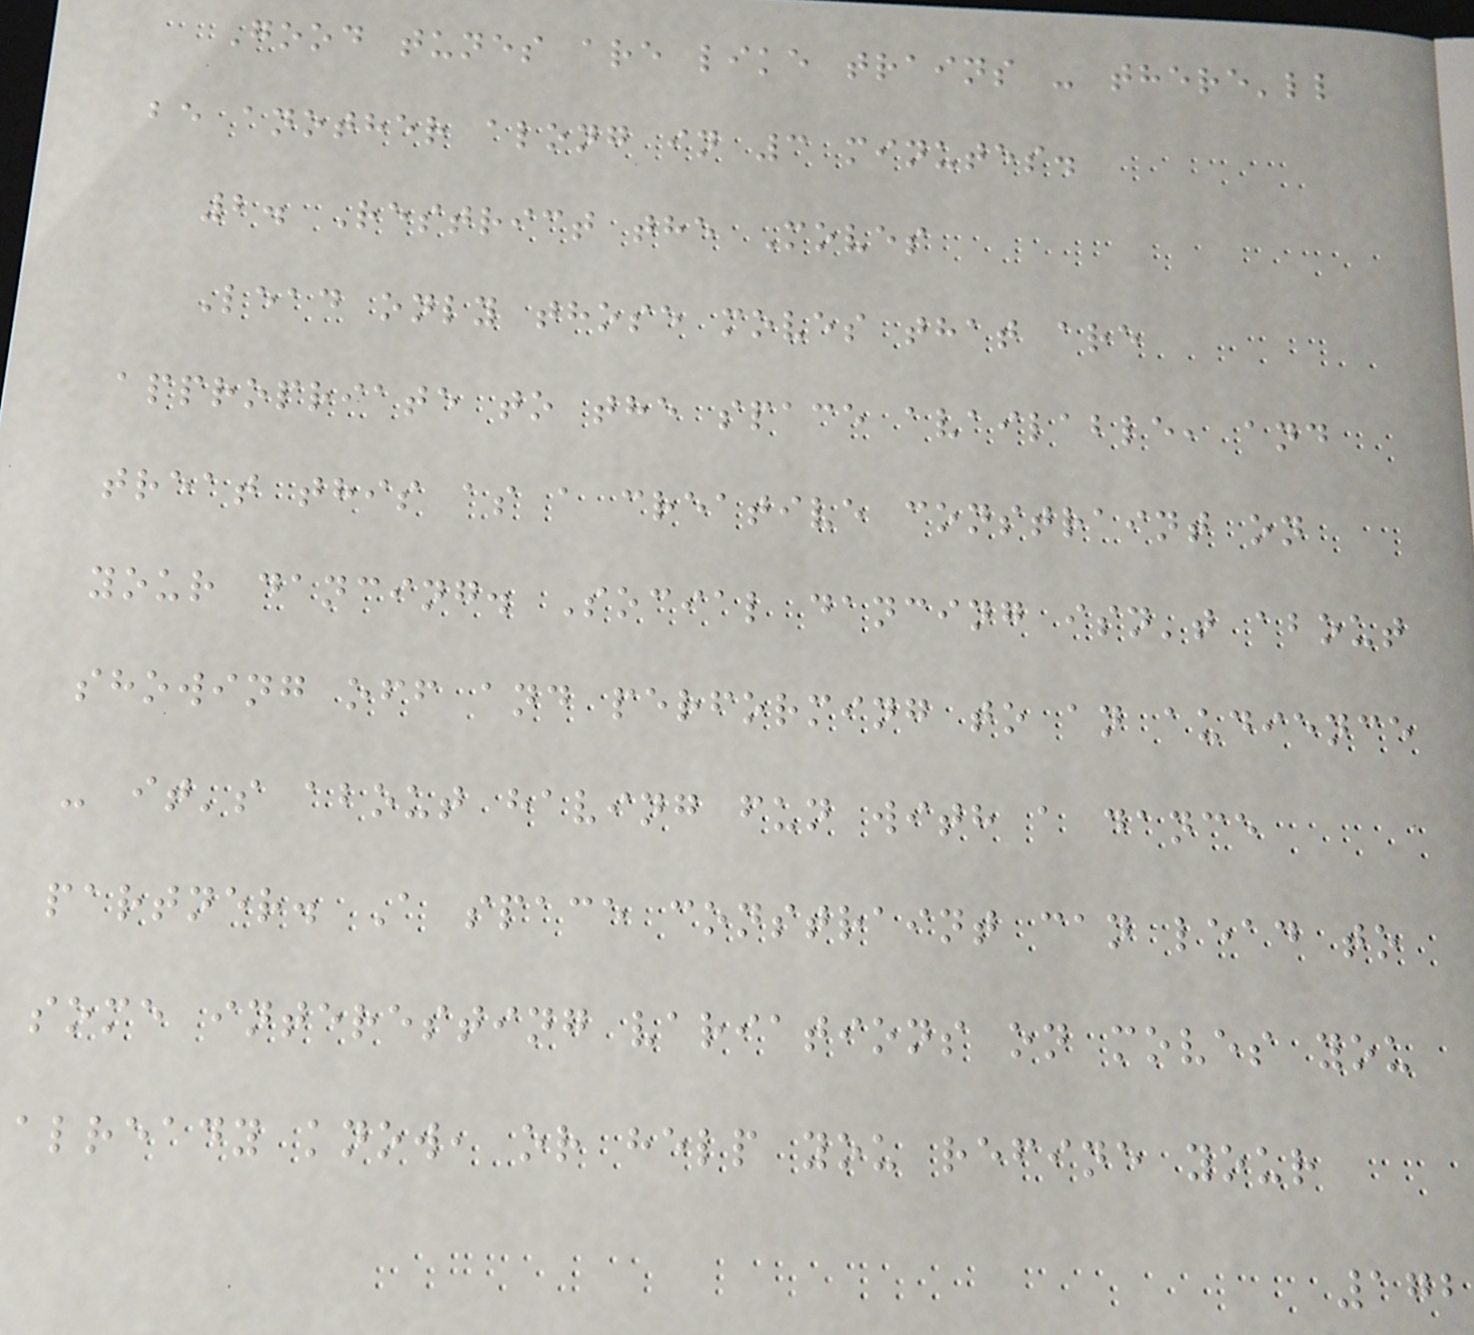Good tunes are like trains - there'll
be another along in 3 minutes.
2. Restrict the Moves
Lead only those moves that are
appropriate to the space available, and
treat this as a creative constraint on
your dancing. Social dancing isn't about
showing off and performing to an audience
- it's about having fun with a dance
partner. A space constraint can lead to
some interesting variations on moves you
already know, or help you refine your
172
